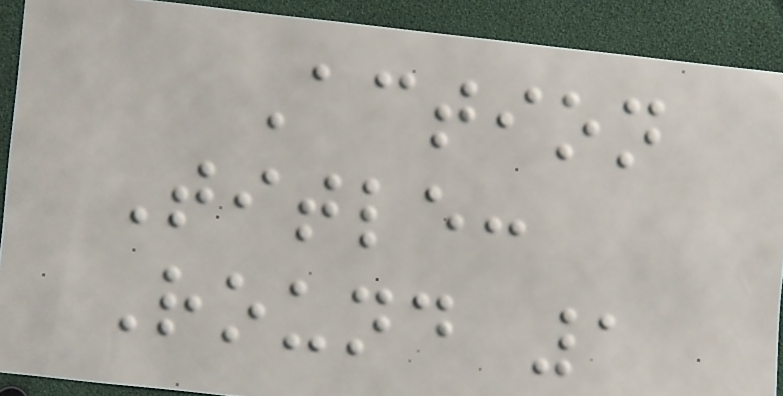Action
Title:
Round 1
